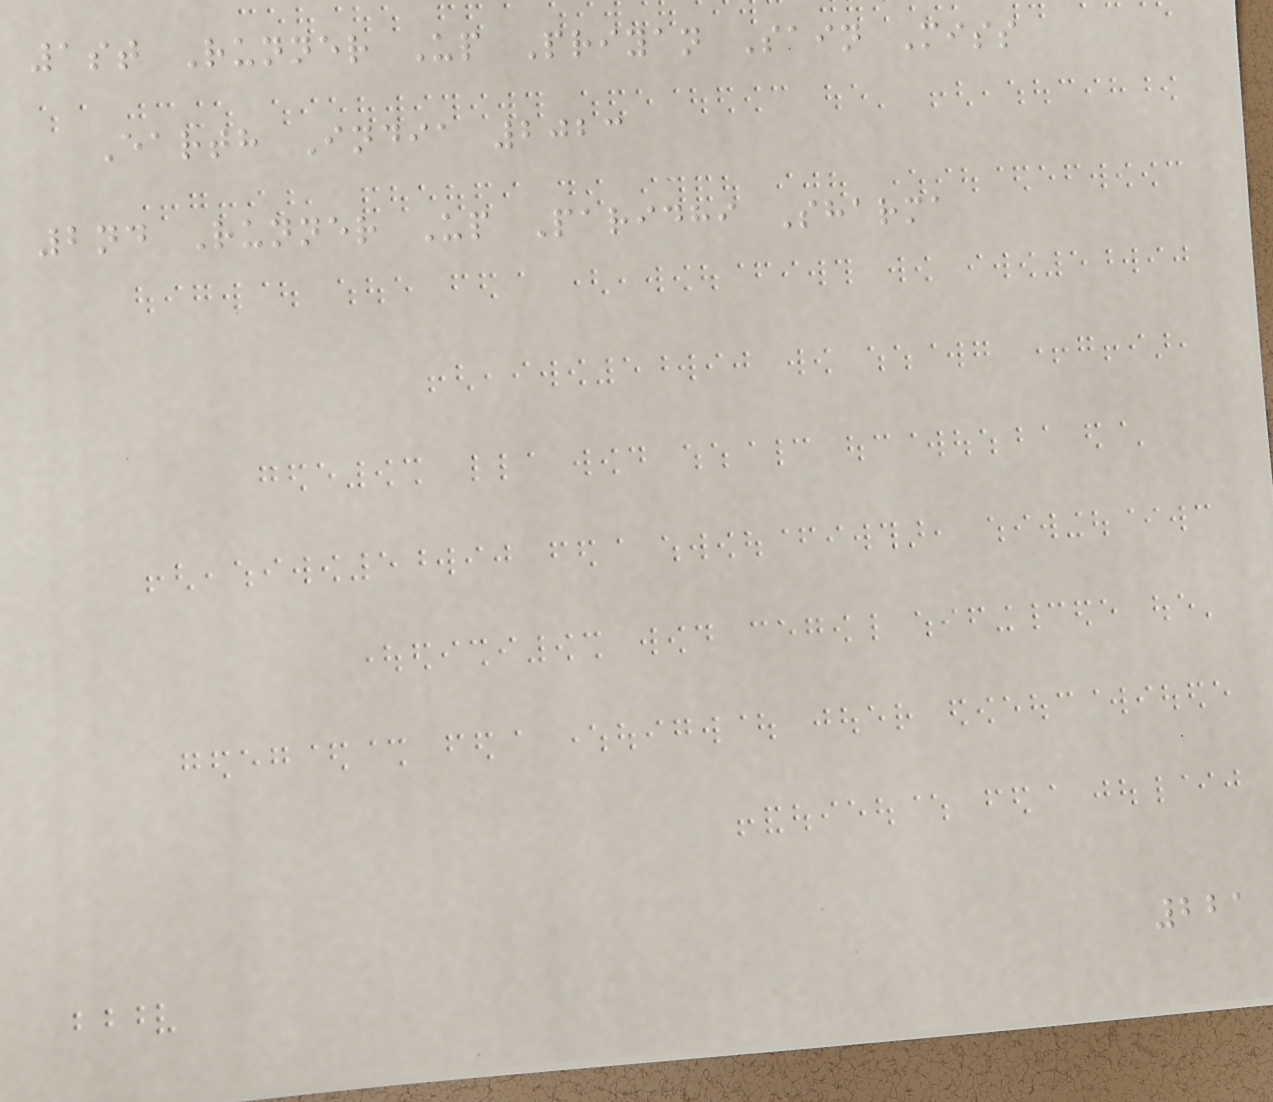1st Runner Up Priyan Sain Miss
Earth India 2023
2nd Runner Up Paridhi Sharma
221
